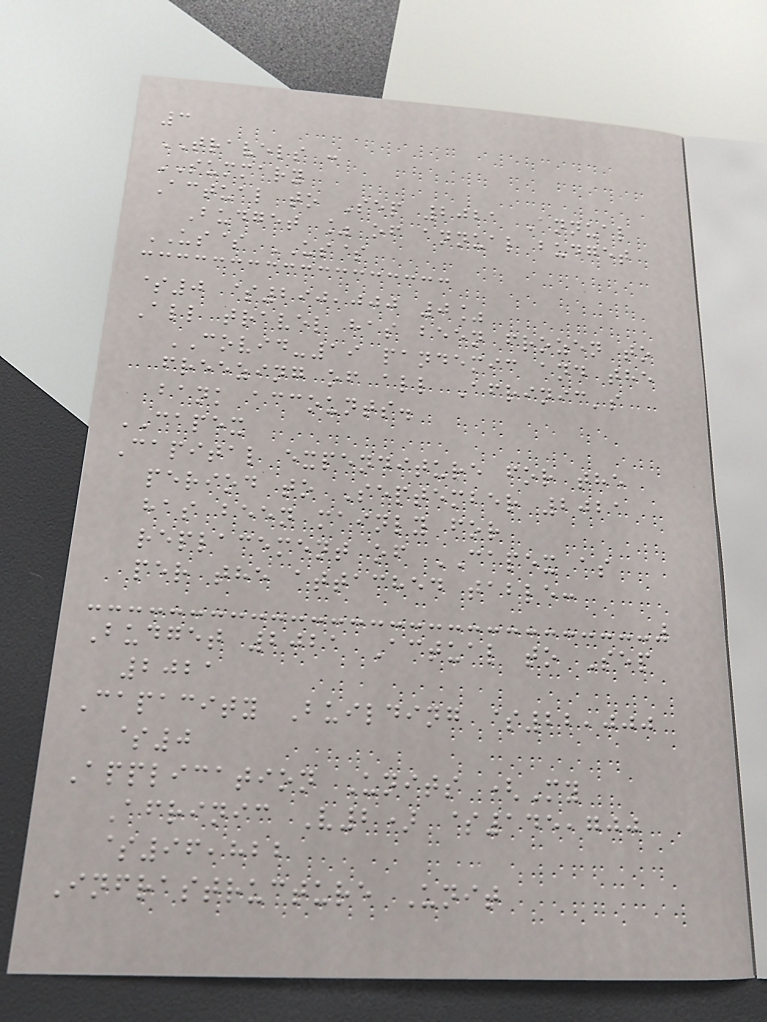3
TRAVELS :
SUMMARY
Actual to Sep 2021 Annual
Budget % of annual budget
US$ US$
$0 $290,000 0%
All travel has been frozen to
COVID-19 pandemic and the
freezing of all Afrinic's
bank accounts.
CAPEX
Capital expenditure for the
period to September 2021
has been mainly for
replacement of CAPEX as
per the attached table:
Budget 2021 Actual to Sep
2021
Capacity Building $22,000
$0
Application Units (My
Afrinic V2) $145,700
$96,822
Infrastructure Unit
